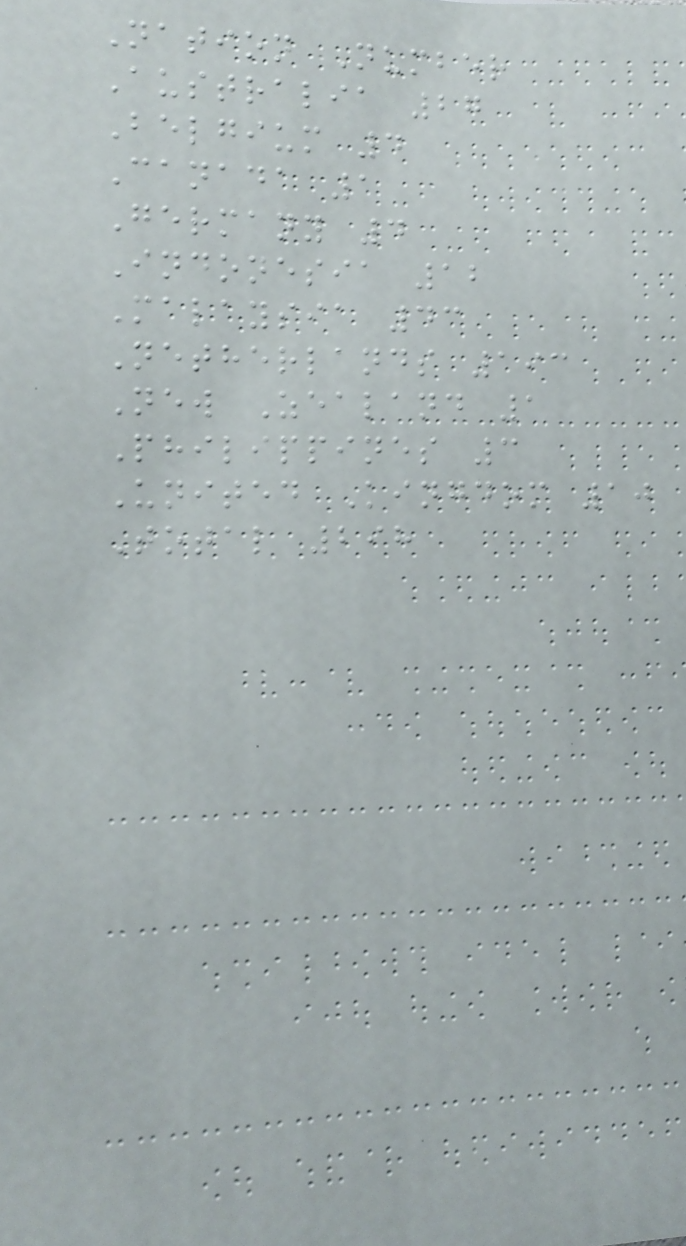Nation Number
Australia 27
Belgium 4
Canada 1
Germany 4
Indonesia 12
Malaysia 43
Netherlands 193
New Zealand 1
Philippines 3
United Kingdom 10
Total 298
